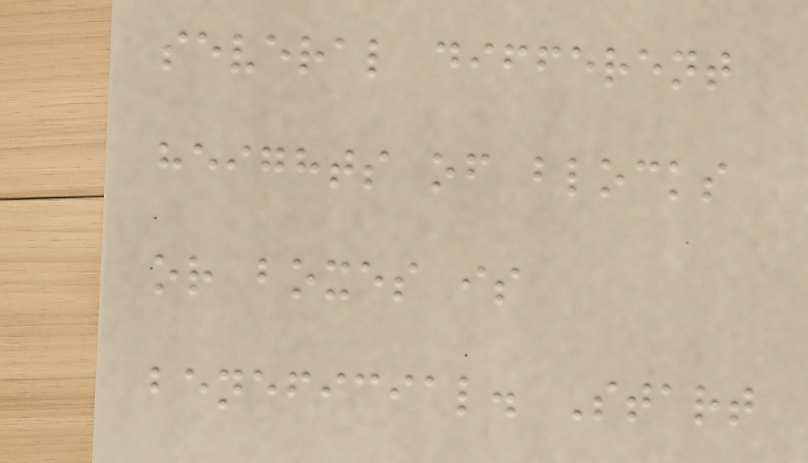several different
heights of blocks
or boxes is
beneficial. Start
